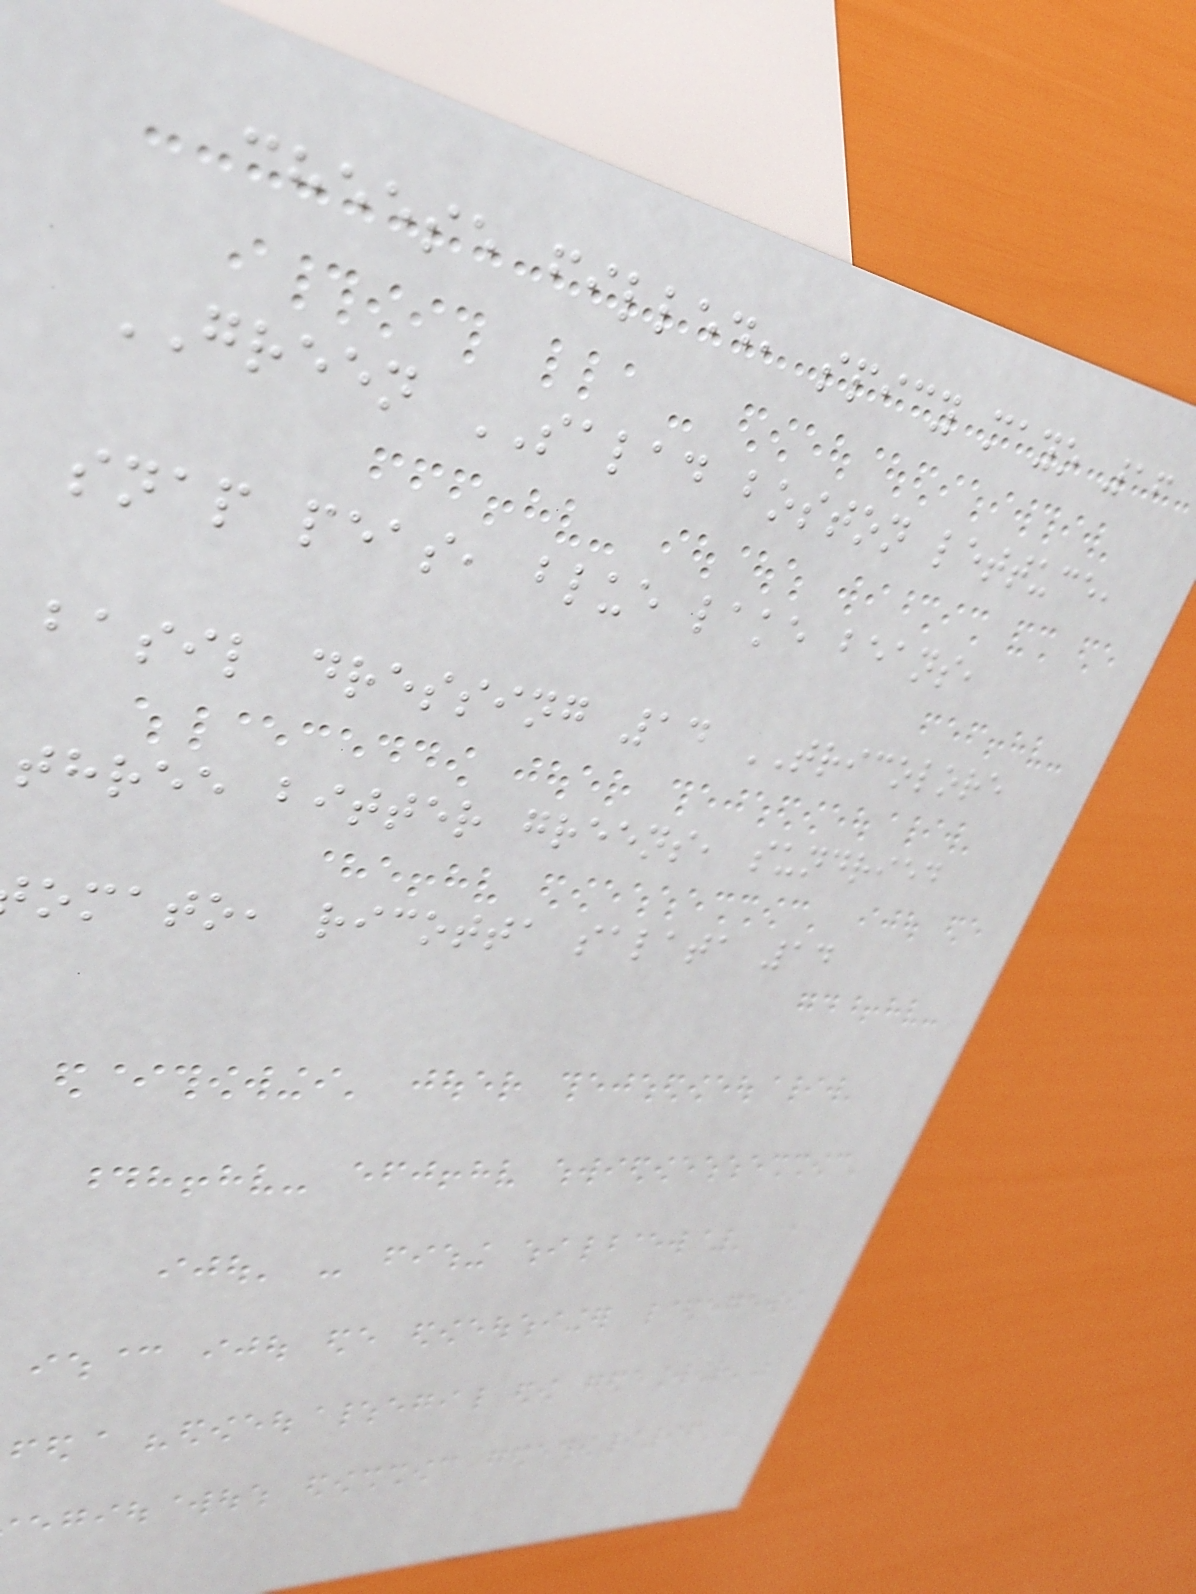cheese filled, spicy mayo 16
GREEN SALAD boston lettuce,
snap peas, blue lake beans,
basil dressing 14 TRICOLORE
three bitter greens, sundried
omato, ricotta salata 14
